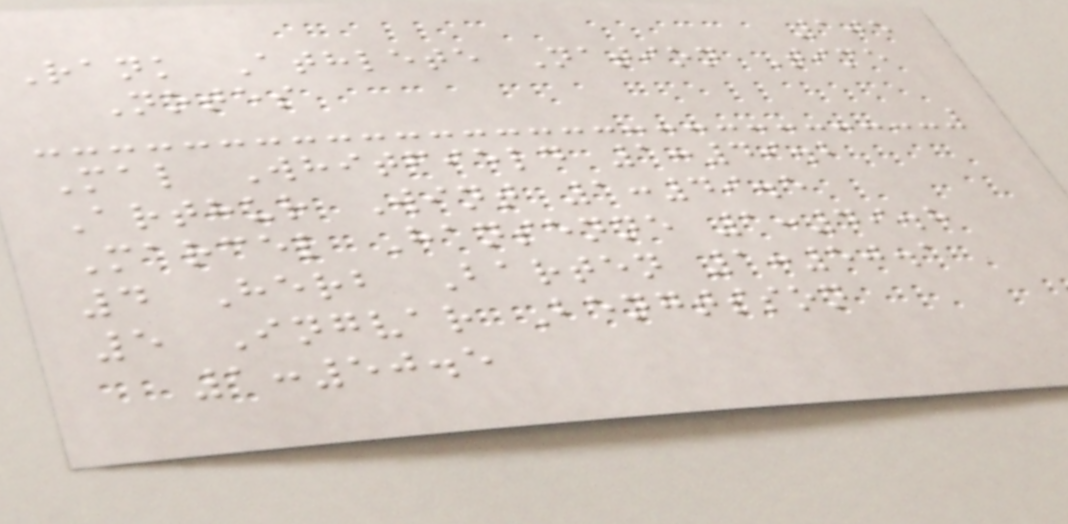105
Rank Athlete Nation Time
Notes
Mal Whitfield 1:49.2
Arthur Wint 1:49.5
Marcel Hansenne 1:49.8
4 Herb Barten 1:50.1
5 Ingvar Bengtsson
1:50.5
